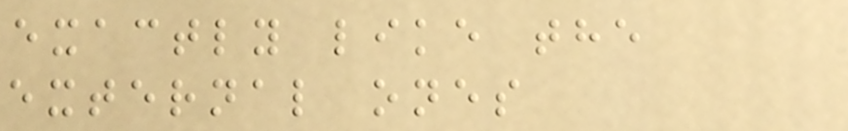exactly like the
external ones
